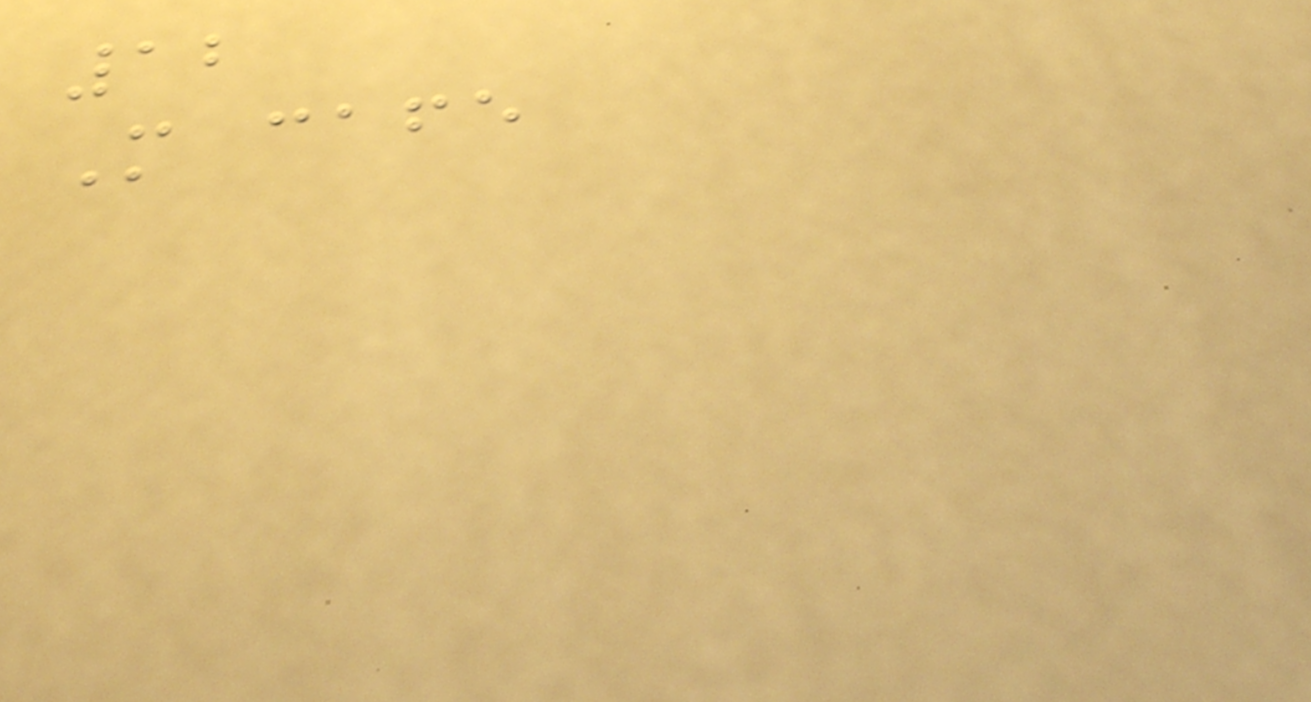12
M cafe
